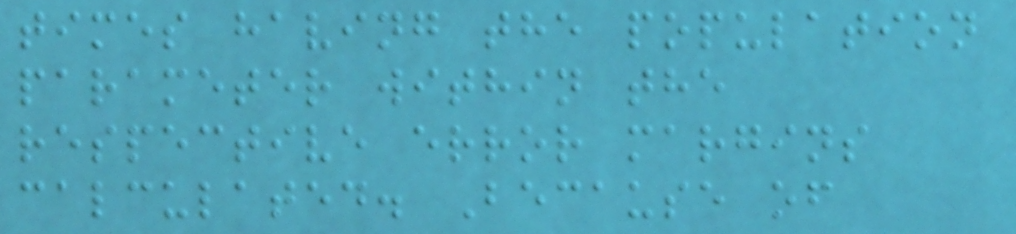times having the population
parameter within the
respective error margins
calculated. Because of
